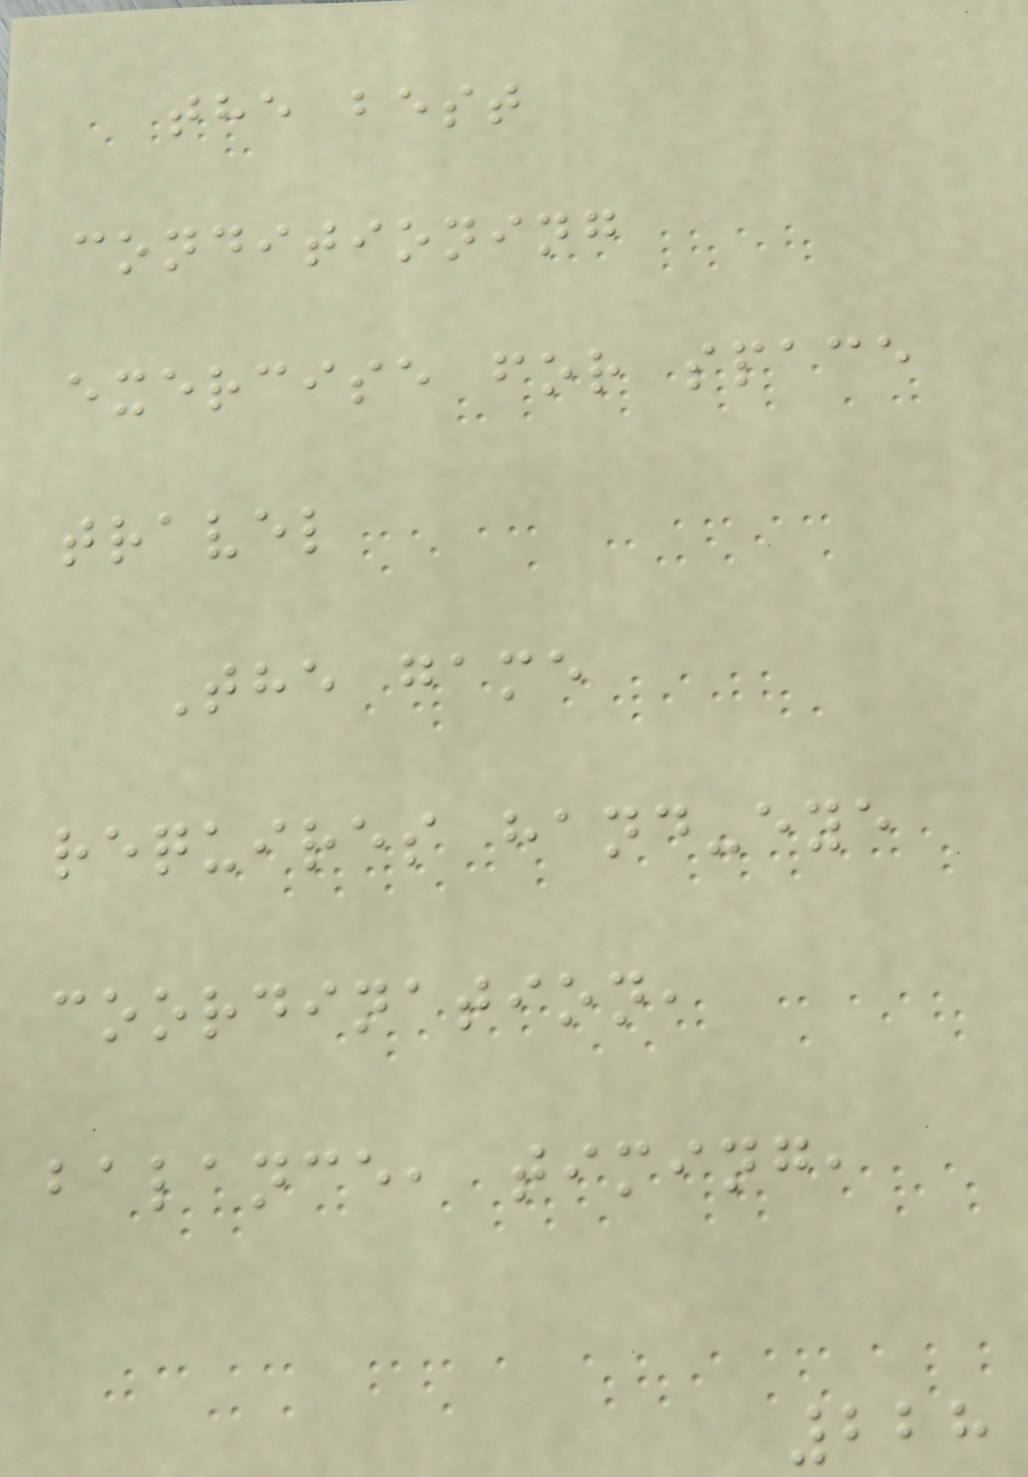the best
conditioning
exercise for space
travel
The game
requires hand-eye
coordination,
balance, timing,
228
